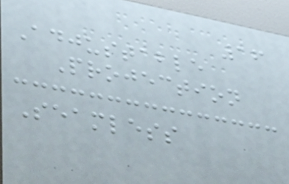16
Adjustable
Projection
Seamless
